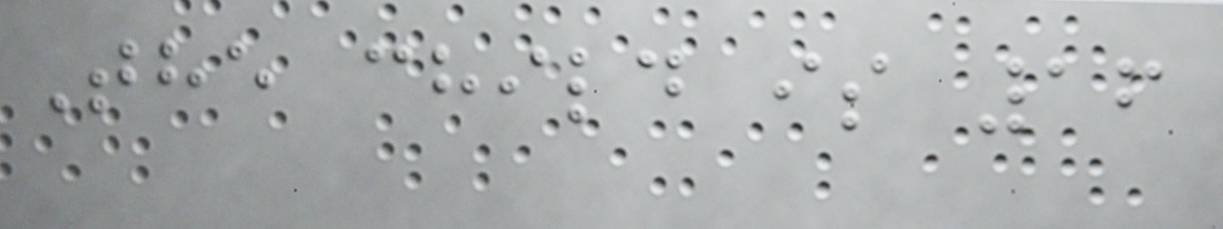The child is 16
